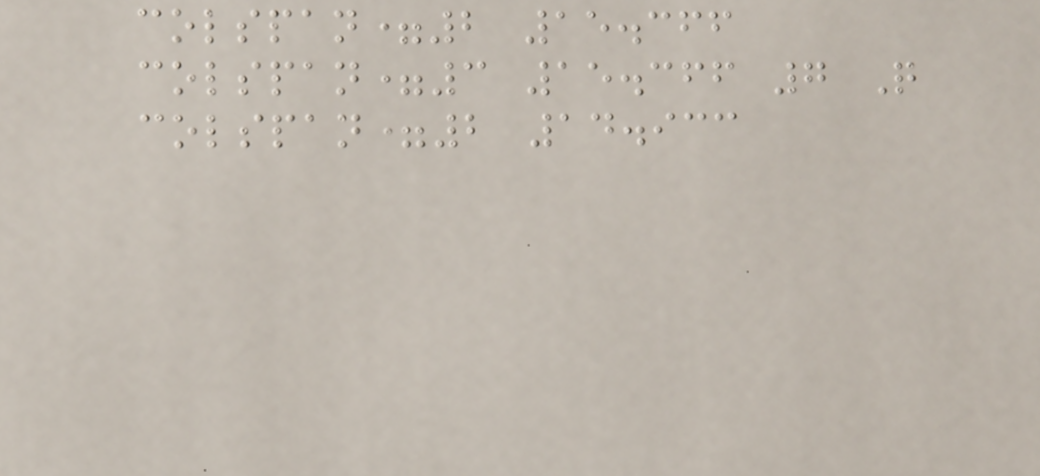colspan=2 15.366
colspan=3 15.366 7 Q
colspan=2 14.933
